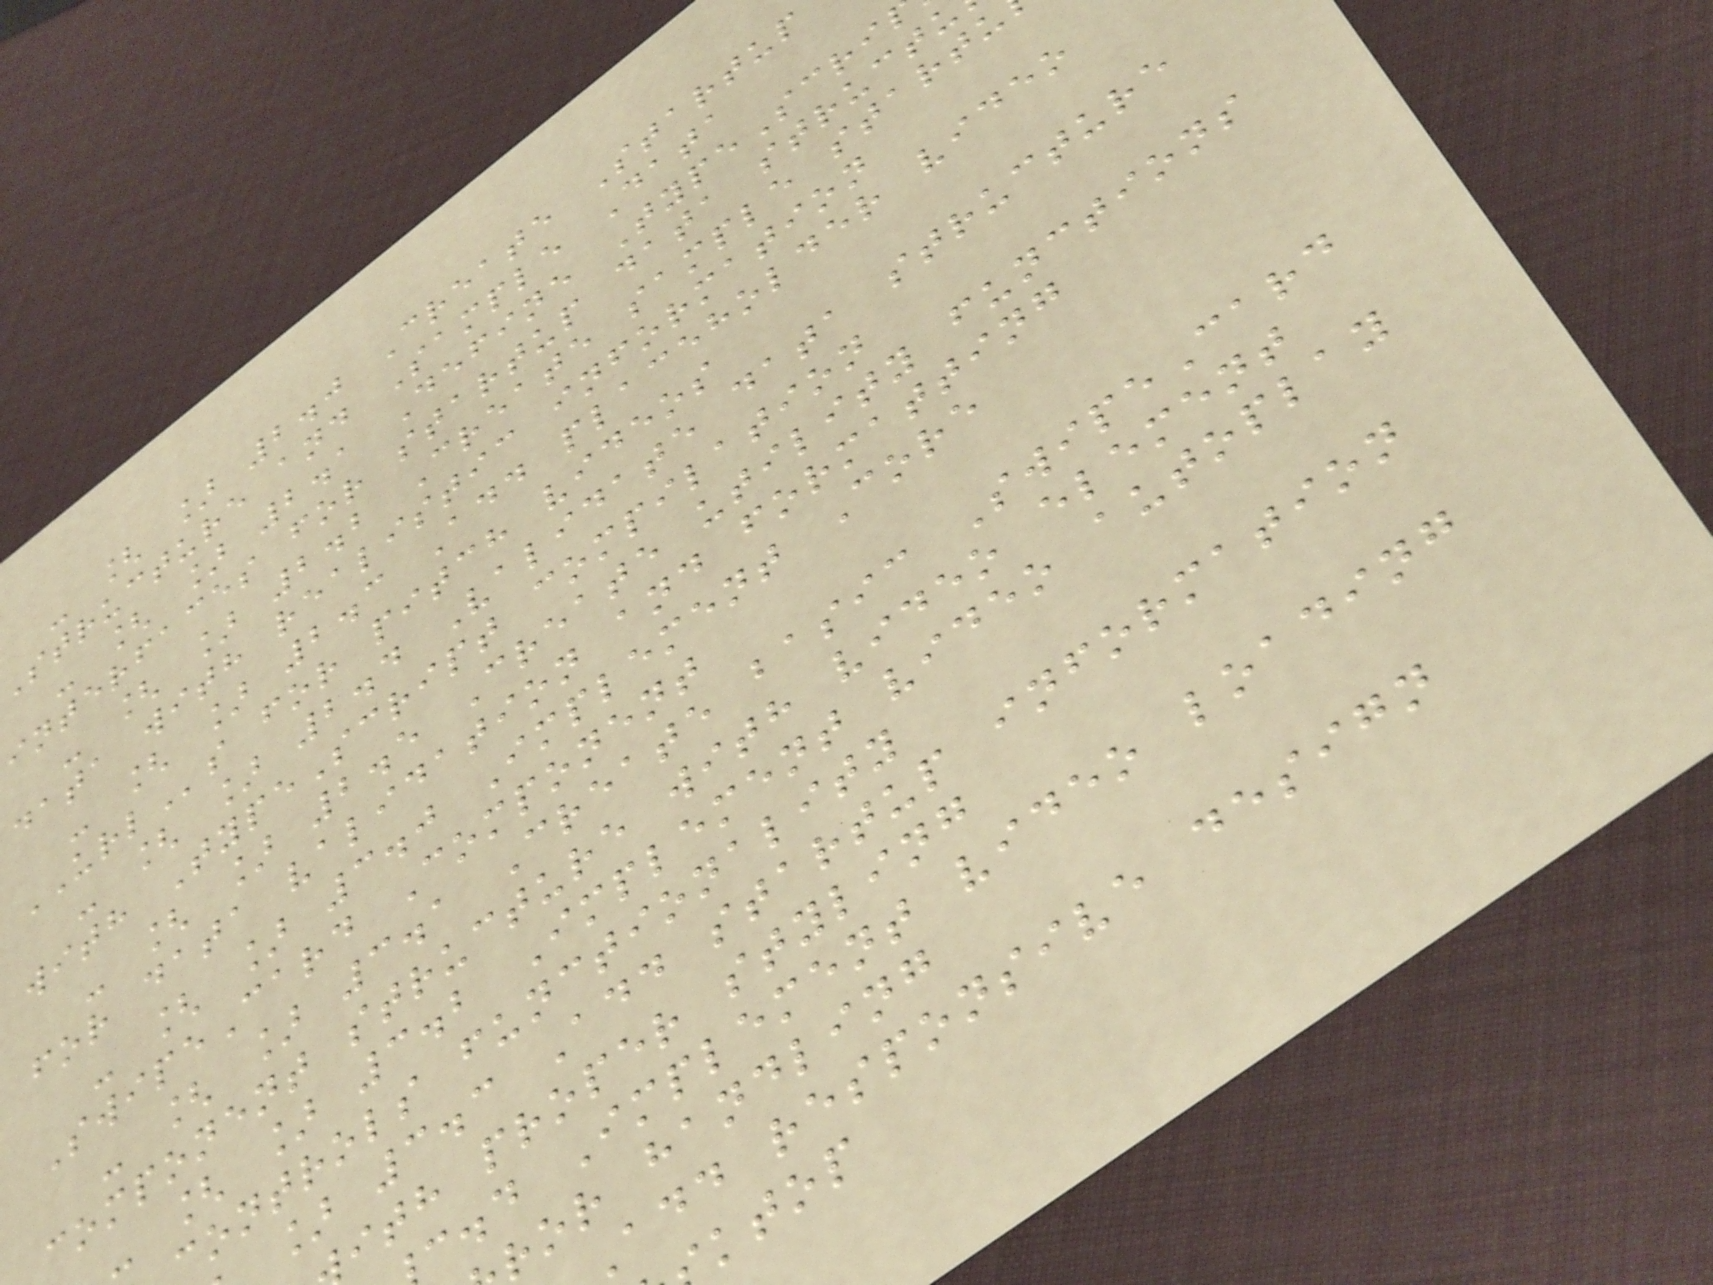- [ ] 2.0 Create Startup
Structure and Sample Data
- [ ] 2.1 Define TypeScri
interfaces for startup data structu
- [ ] 2.2 Create sample startu
data with realistic information
- [ ] 2.3 Add placeholder video
URLs for pitch videos
- [ ] 2.4 Validate data structure
with TypeScript compilation
- [ ] 2.5 Create utility functions
for data validation and formatting
- [ ] 3.0 Implement Core
SwipeCard Component
- [ ] 3.1 Create basic SwipeCard
component structure with video element
- [ ] 3.2 Implement video autoplay
controls functionality
] 3.3 Add startup information
ith proper styling
c.d Implement video loading
ror handling
add responsive design
